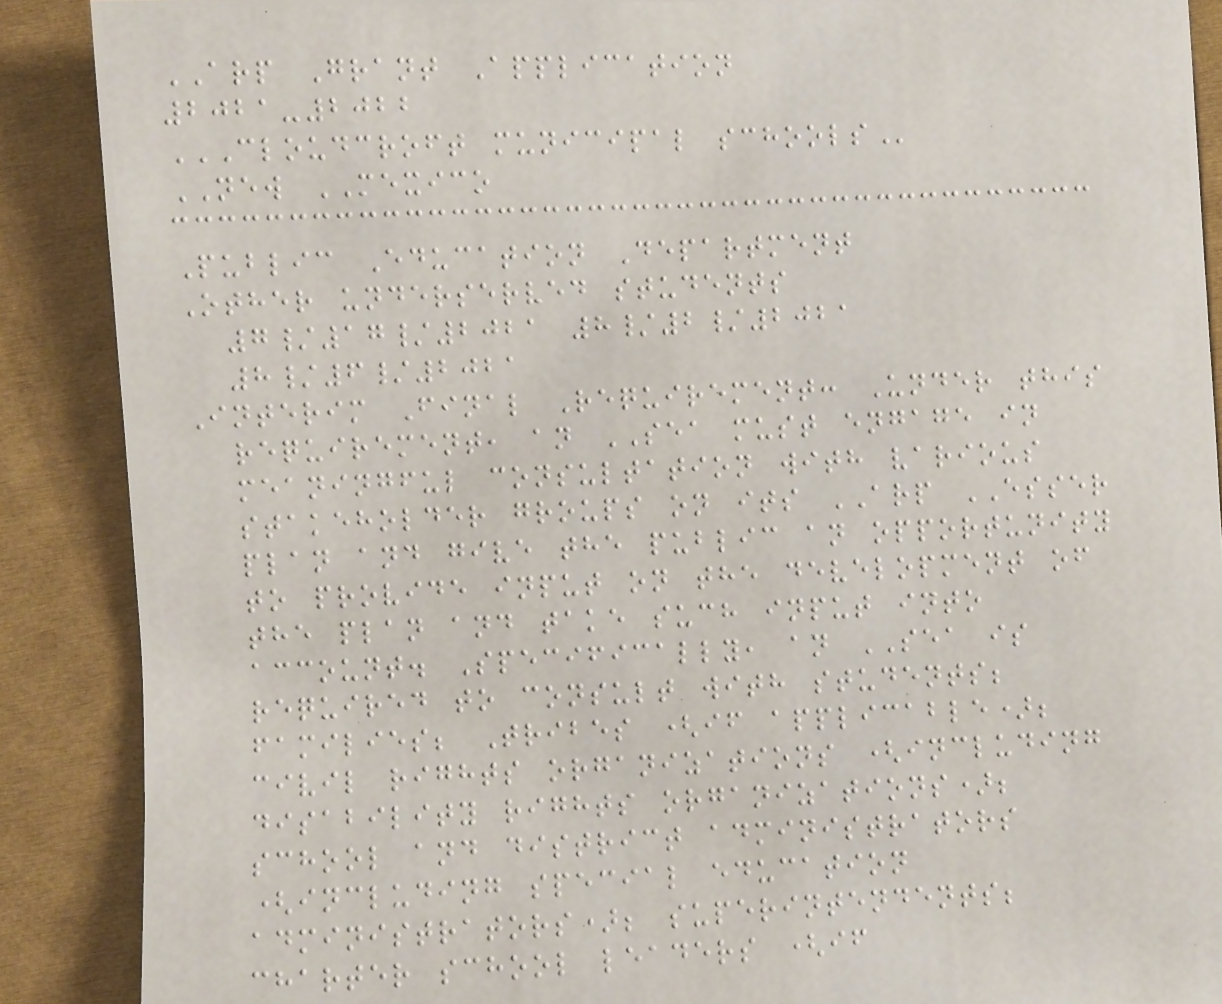ARP Grant Application
2021-2022
CLOUDCROFT MUNICIPAL SCHOOLS
NEW MEXICO
Public Education Department
Other underserved students
7/17/2021 8/2/2021
8/6/2021
Interim Final Requirement: Under this
requirement, an SEA must engage in
meaningful consultation with various
stakeholder groups on its ARP ESSER
plan and give the public an opportunity
to provide input on the development of
the plan and take such input into
account. Specifically, an SEA is
required to consult with students;
families; Tribes (if applicable);
civil rights organizations (including
disability rights organizations);
school and district administrators
(including special education
administrators); superintendents;
charter school leaders (if
